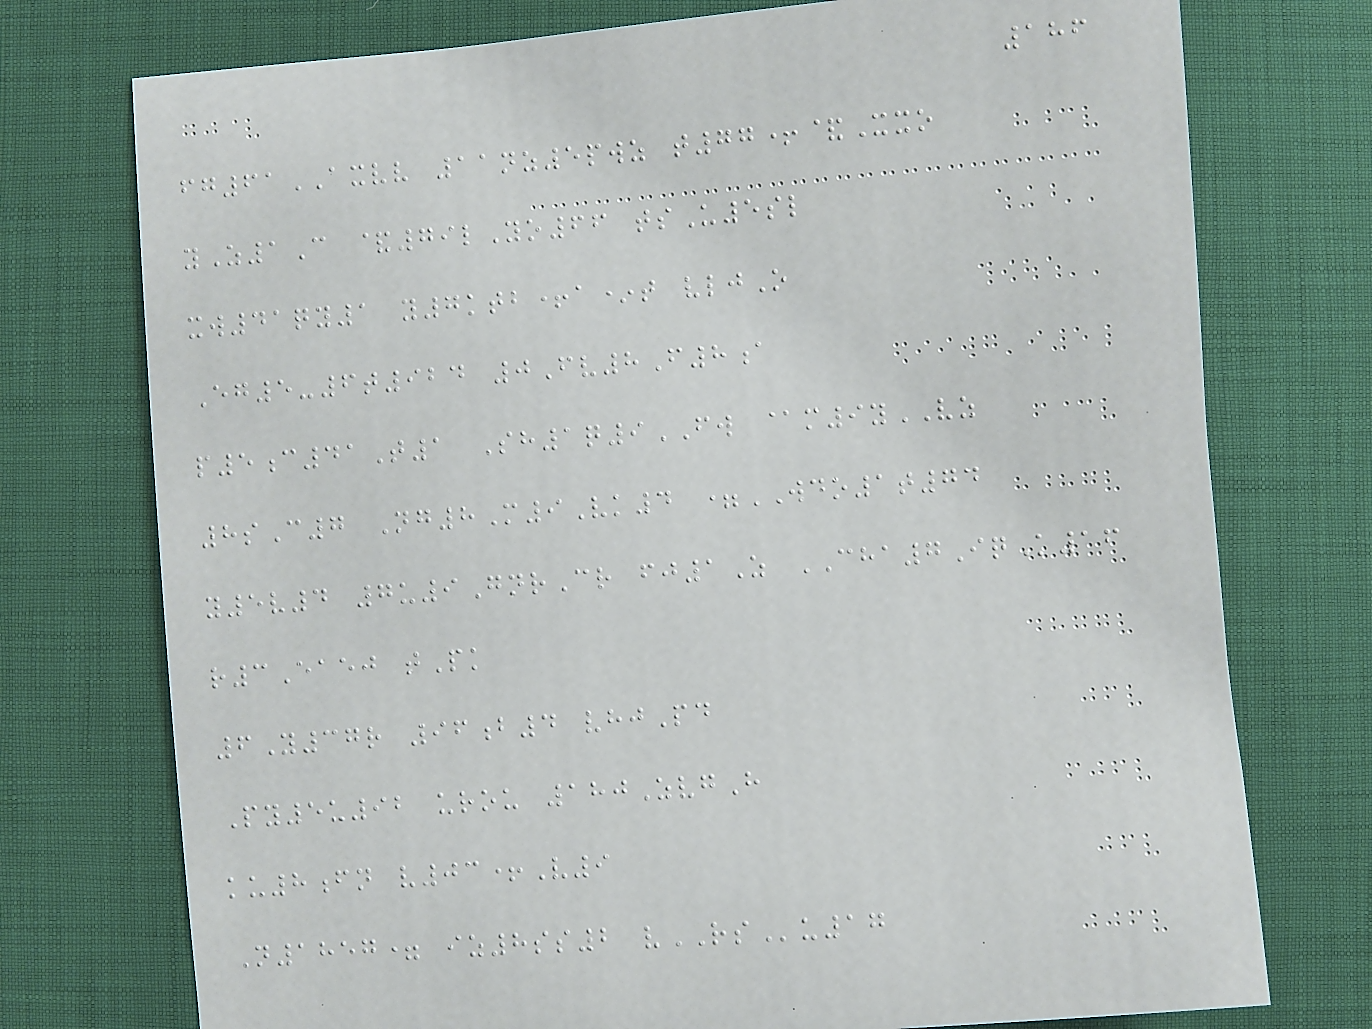186
fg61AXVV 11nz5pwz t77+&Xxo
yZ1C &79lYo66 tsU5sl
xw41qy1 y7ktb+a*t vljO
Eg5-6t924 0Fv8F8a
p5c41T1 Sh1q9FW @m9yVZ
8sC7 Ng8M9Vk4 =WDO1t74
y5v4 7u9GnrCr fj1Z CHA7IqK16
r3Eaej tPk
6Y37r 96b4 vhjPd
Py5u92 urou 180ZvgH
ku8fn v03+V9
N1857= iz8ss2 vRSu17
